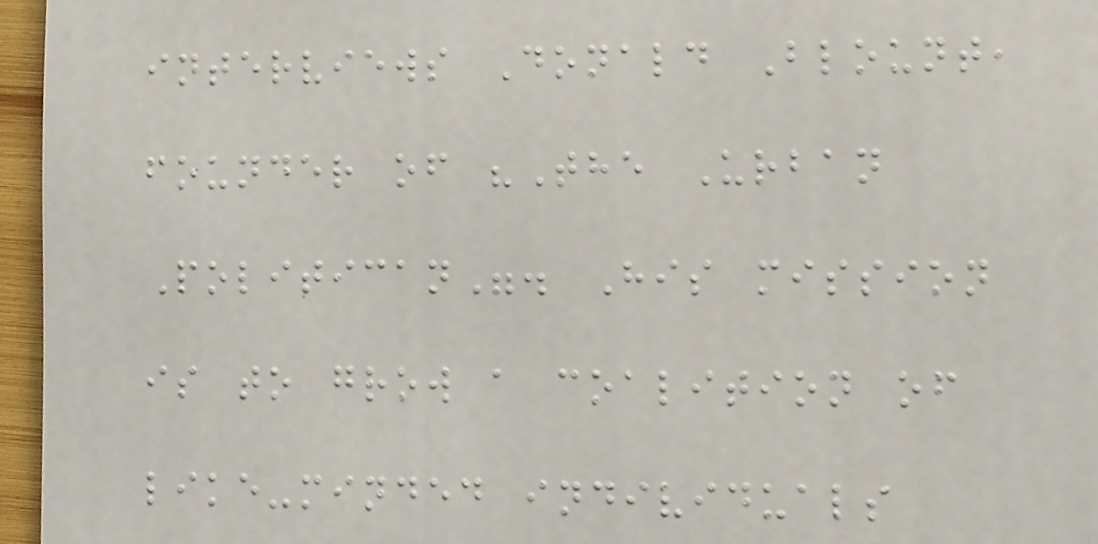interviews Donald Blount,
founder of "The Urban
Politican". His mission
is to grow a coalition of
like-minded individuals
